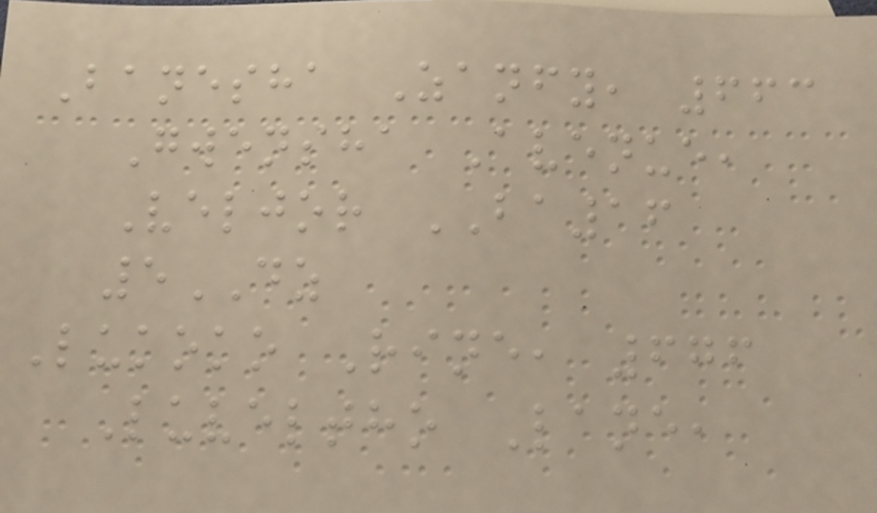Banesha Zanfy, 663
Gwensha Avenue,
Veljor BA16
5DZ
Lukoko Rine, 676
Luveltho Lane,
